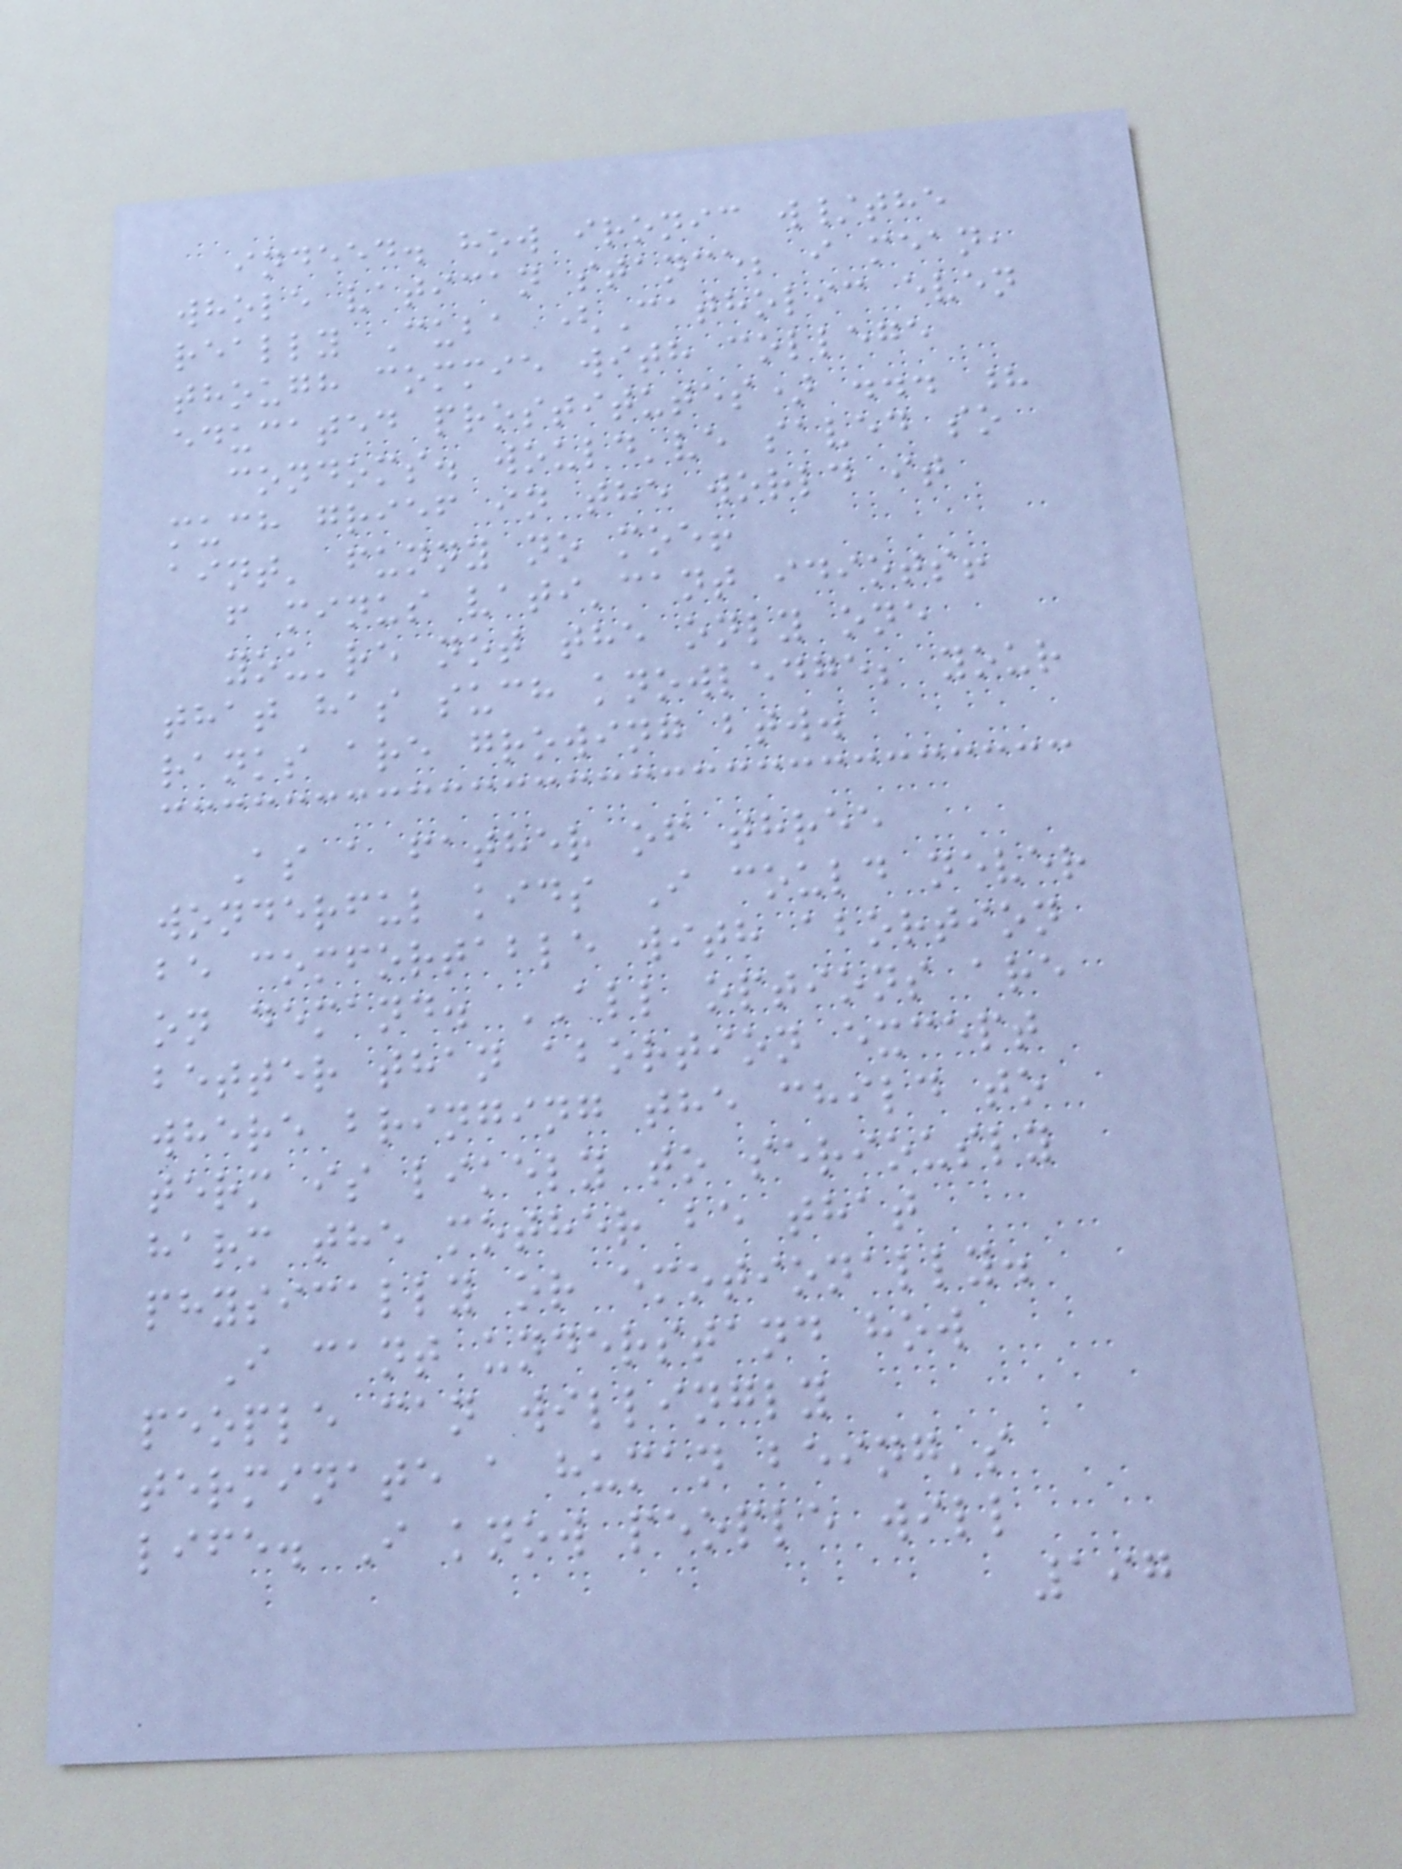indeed. how ironic w/the
whole vatican stance; i mean,
really Cuba (Catholic even
though commie with college
educated prostitutes) ... ?
condoms. would've saved so
much grief in the world it
aint' funny no moe!
f minus vati'cant idiots!
you're not the only one
that has such knowledge; your
ranks are growing btw.
As a father of three
wonderful kids I could never
be comfortable with abortion
on demand. ALL options are
better than abortion except
where bringing the child to
term is likely to seriously
harm the mother be that
physically or emotionally.
I cant understand how
people can willingly
terminate a human being's
life. I know people will
197
